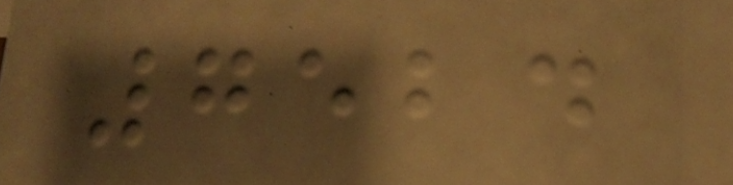7524
